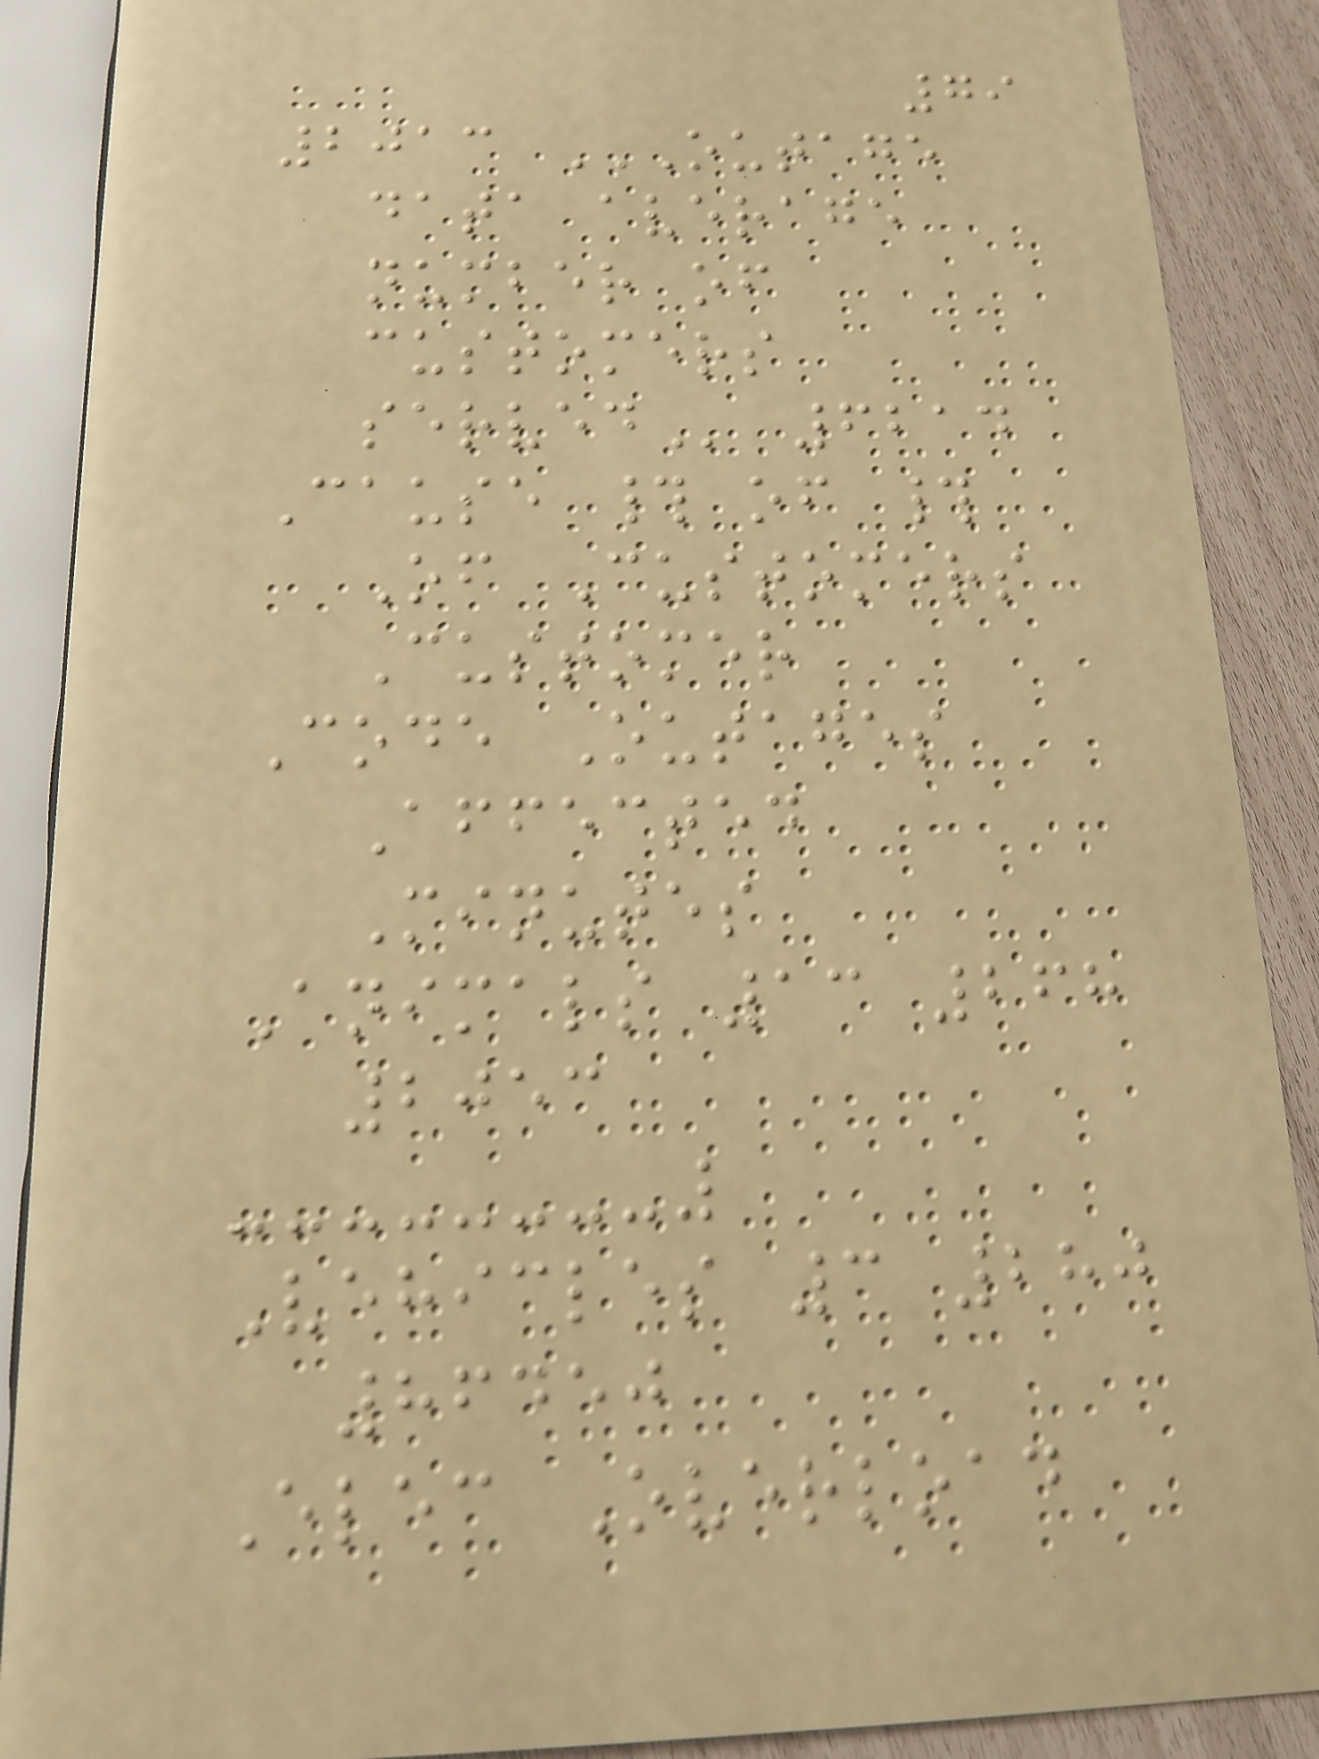79
2013 OUTAGE
DATA AVERAGE
NUMBER OF
CUSTOMERS
SERVED 6214
Cause # of #
Of Customers
Customer
Code Outages
Affected
Minutes
Animals 13 268
2053
Vehicles 3 280
86450
Elec Overload
